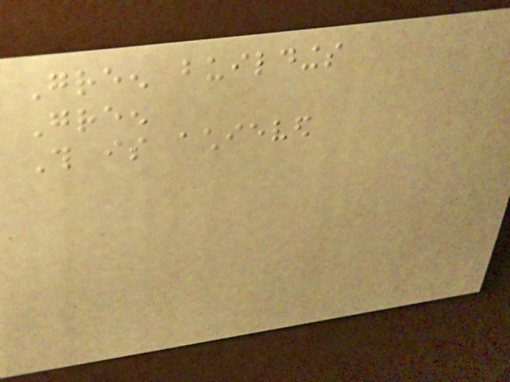Green buildings
Green
This is achieved
